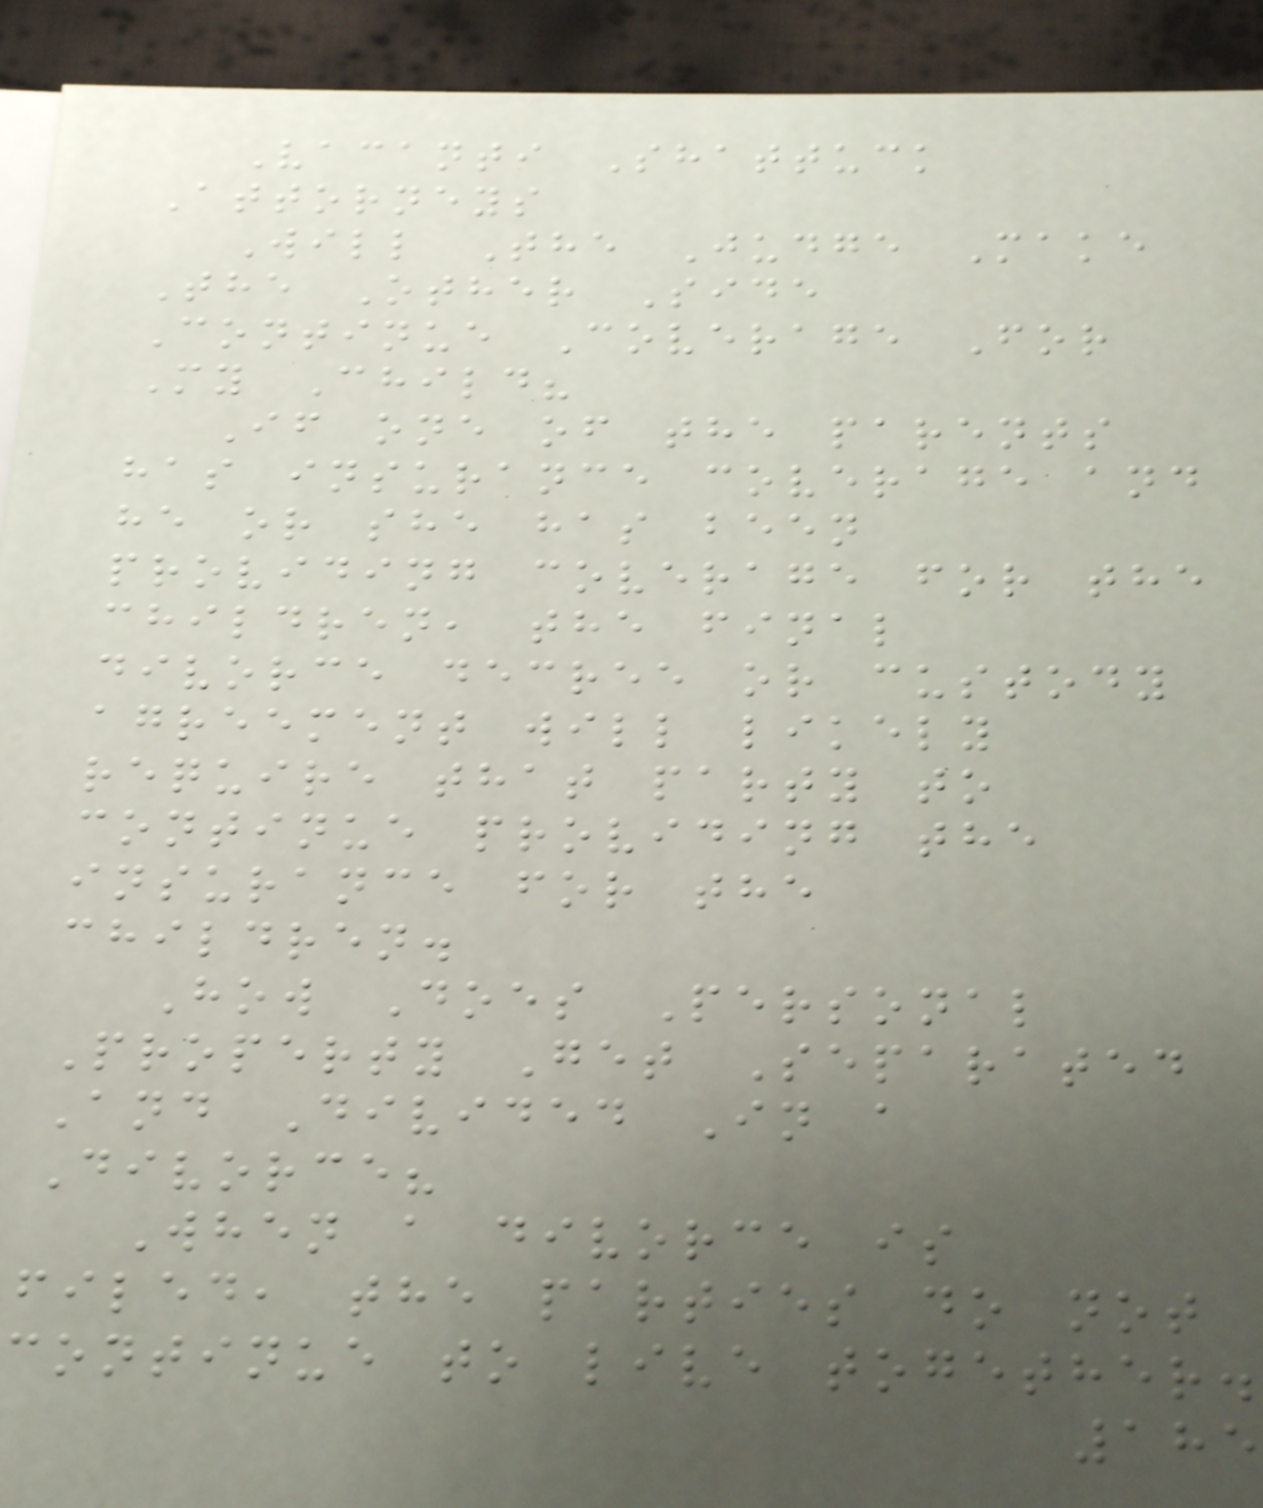Vacanti Shattuck
Attorneys
Will The Judge Make
The Other Side
Continue Coverage For
My Child?
If one of the parents
has insurance coverage and
he or she has been
providing coverage for the
children, the final
divorce decree or custody
agreement will likely
require that party to
continue providing the
insurance for the
children.
How Does Personal
Property Get Separated
And Divided In a
Divorce?
When a divorce is
filed, the parties do not
continue to live together.
185
